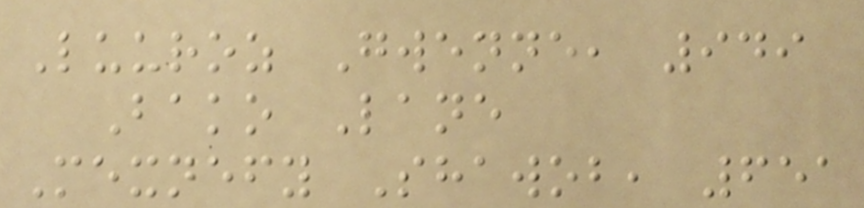Luuroz Gwenne, 949
Bako Lane
Mexnefy Shawob, 651
